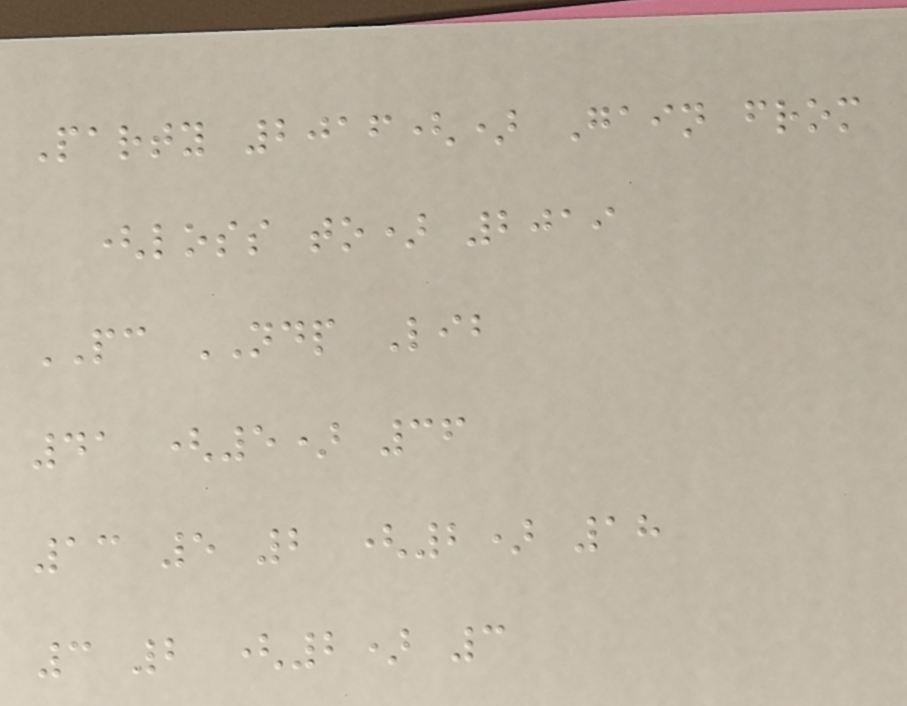Party 2016() Gain from
(loss to) 2019
PC NDP Lib
41 (5) 36
13 5 2 (2) 18
3 2 (2) 3
